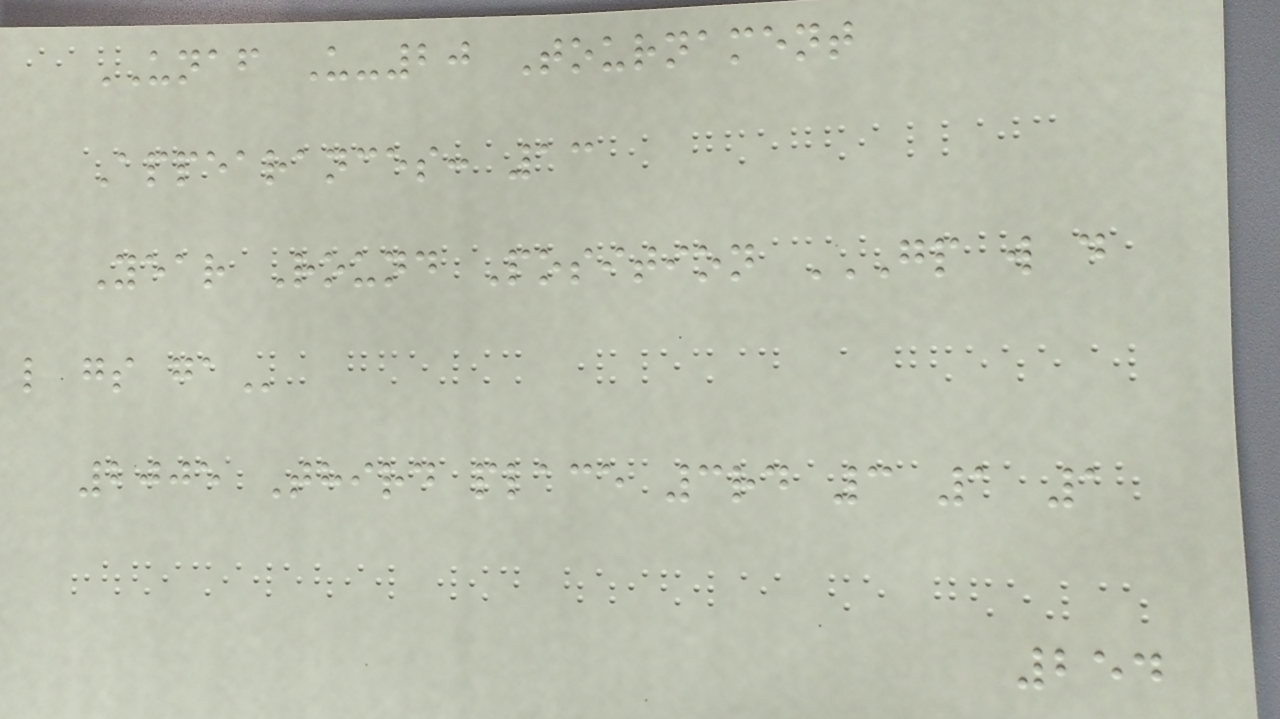UNAF U-20 Tournament
Appearances: 13
Year Round Position GP W D
L GS GA
2005 Third place 3rd 3 1 1
254
